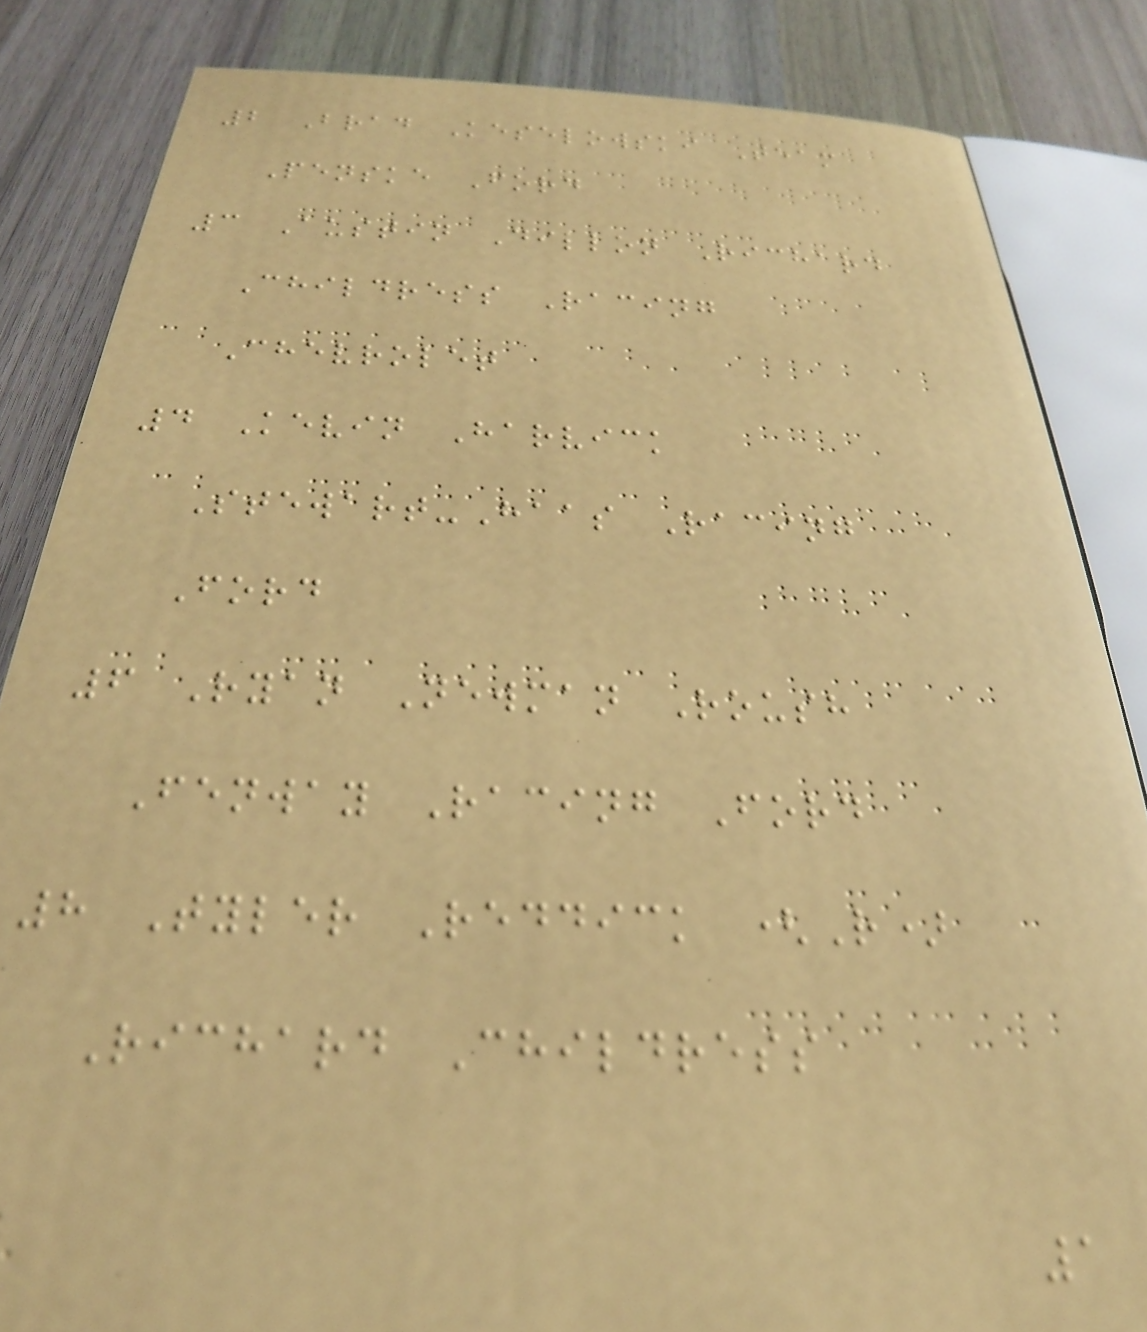2 Brad Keselowski Team
Penske Ford
3 Austin Dillon Richard
Childress Racing
Chevrolet
4 Kevin Harvick
Stewart-Haas Racing
Ford
6 Ryan Newman Roush
Fenway Racing Ford
8 Tyler Reddick (R)
Richard Childress
1
